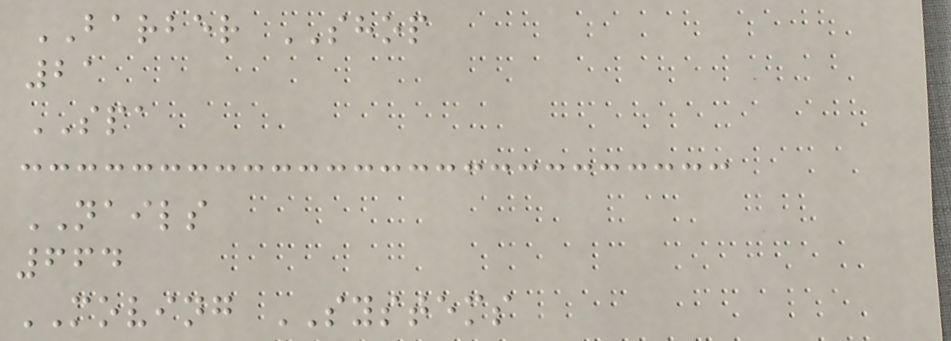BARBER SHOP
21
SPA
NAILS
664
MOVING SYSTEMS
